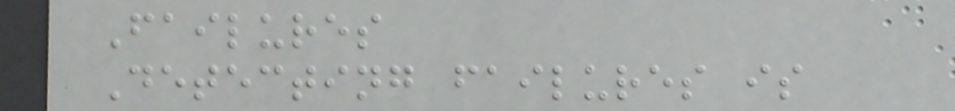Failures
Detecting failures is
